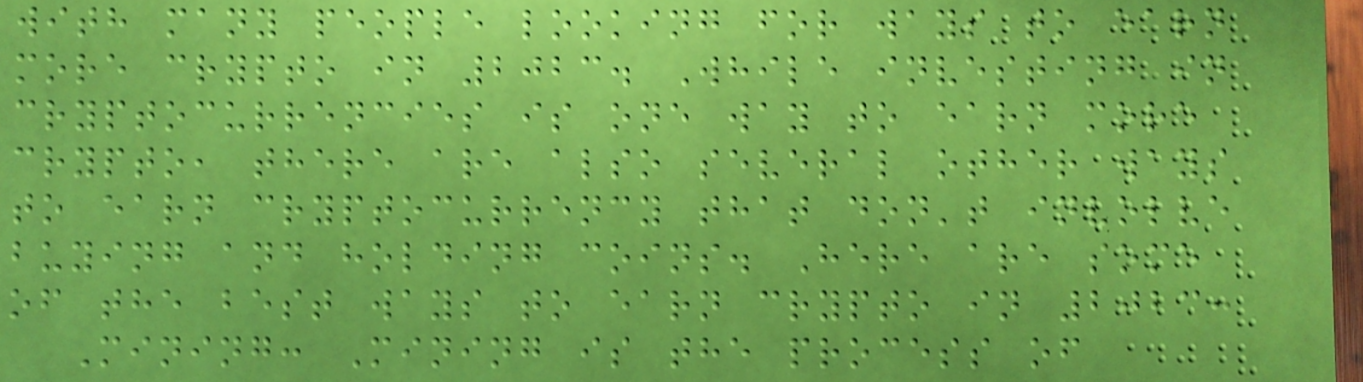with many people looking for ways to earn
more crypto in 2023. While investing in
cryptocurrencies is one way to earn more
crypto, there are also several other ways
to earn cryptocurrency that don't involve
buying and holding coins. Here are some
of the best ways to earn crypto in 2023:
Mining: Mining is the process of
